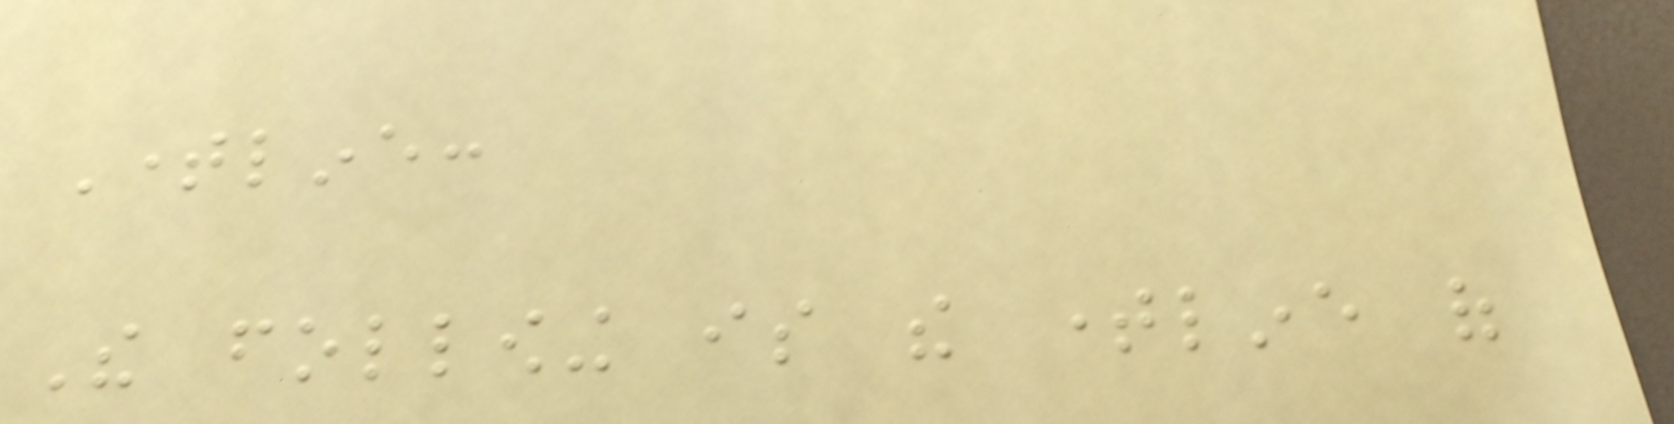Timeline:
The following is the timeline of
